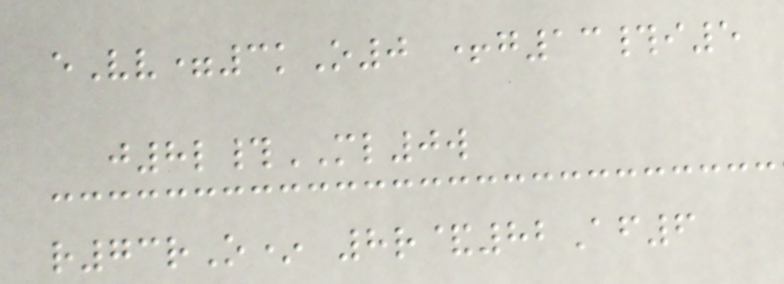eVv=3kO0 +g13#i5
j8l#ML0w
r73rO* 8r&82Af6
